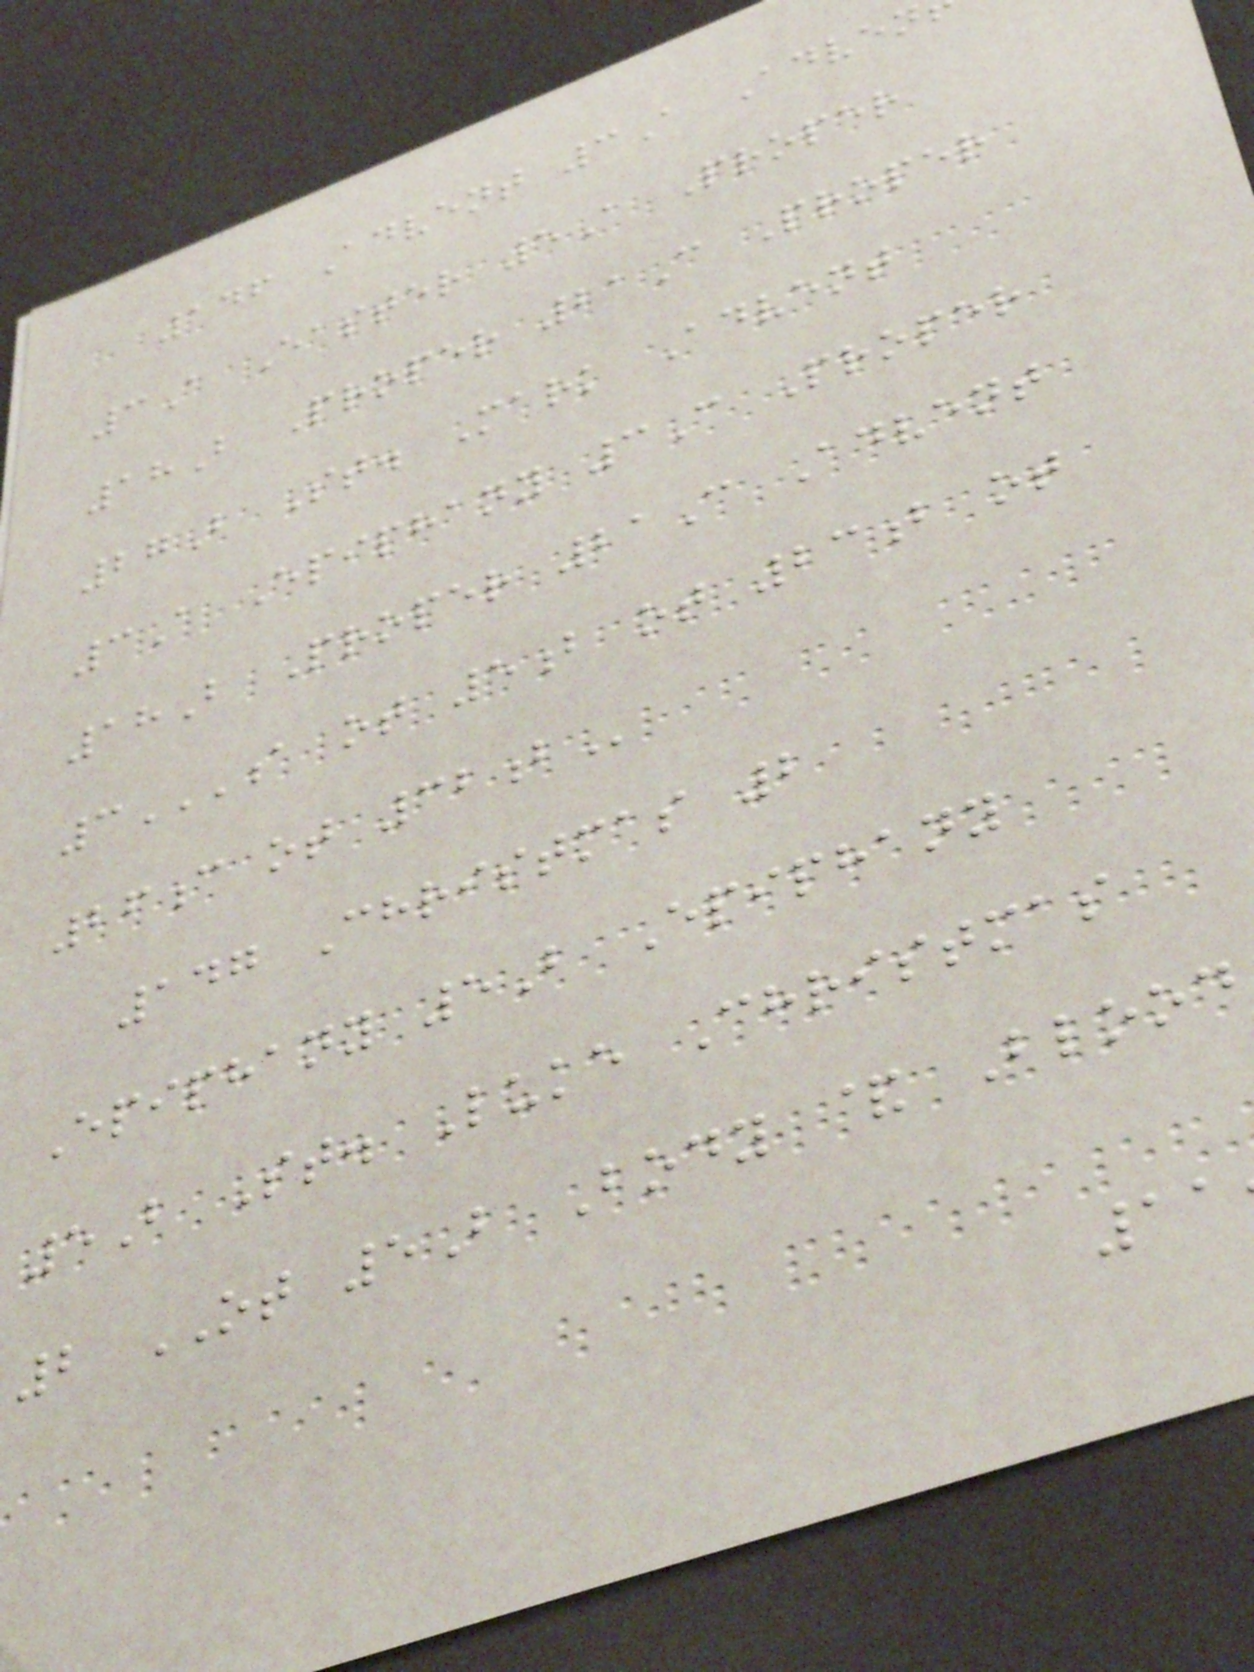146 Advent 3A Adven
3A Easter 5A Proper
18B Proper 21C Proper
27B St. Mark Advent
3A Epiphany 3C Proper
18B Proper 21C Advent
3A OT 5B OT 23B OT
26c ot
147 Christmas 2
Epiphany 5B Epiphany
5B St. Luke Christmas
2 OT 5B Body & Blood
